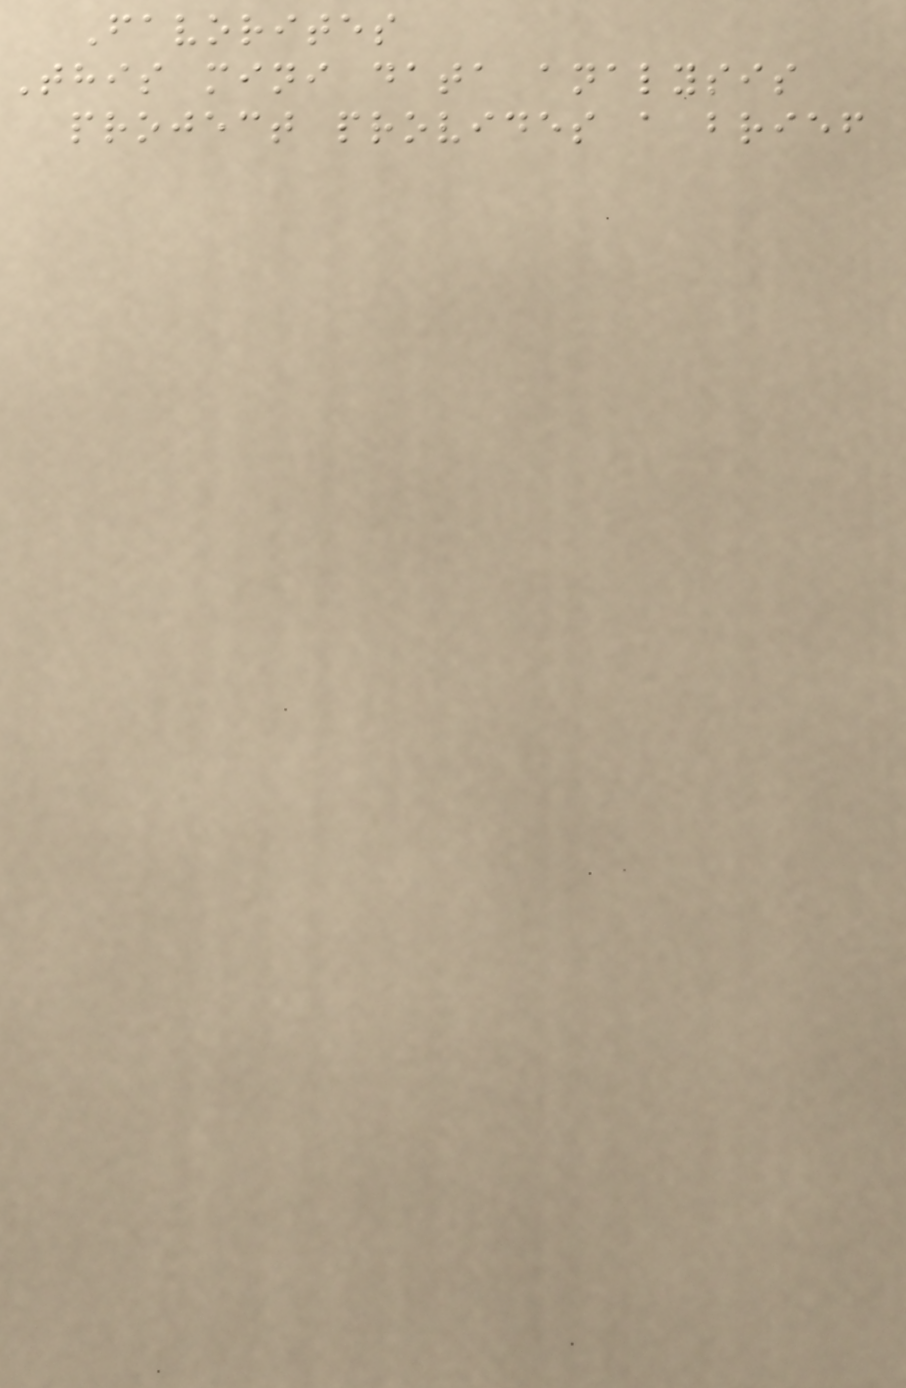Favorites
This mini data analysis
project provides a brief
